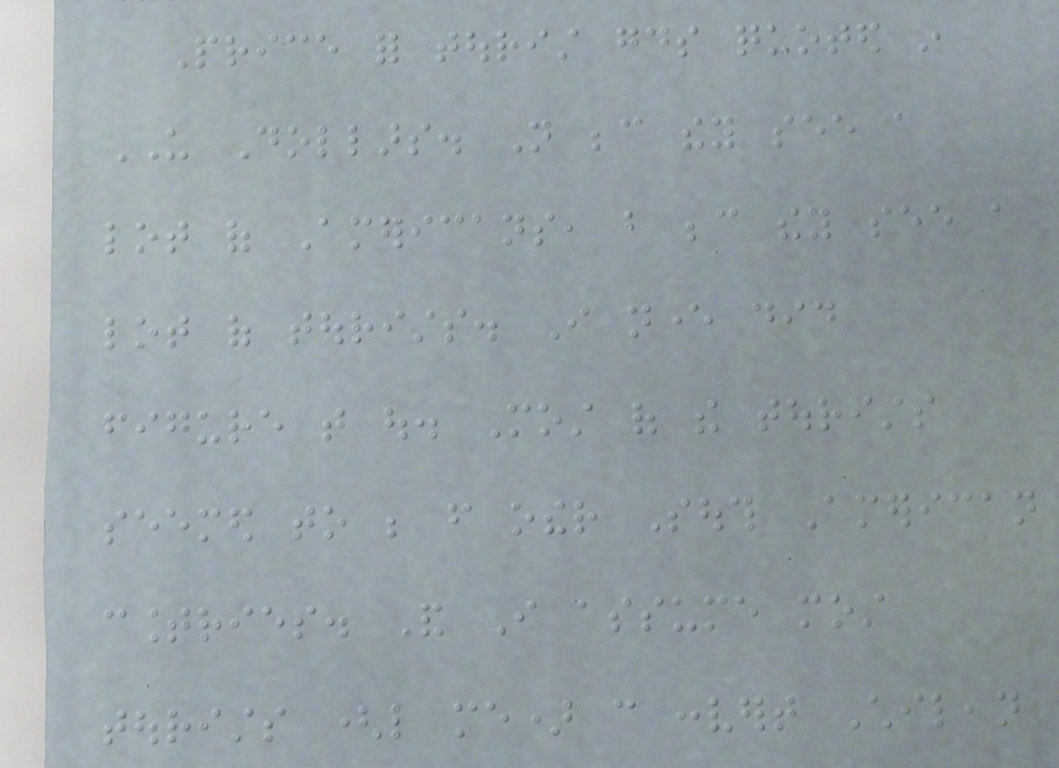Price for tourist goods quoted in
US Dollars. Not because they see a
lot of Americans, but because they see a
lot of tourists. I never did
figure that out. Most of the tourists
seemed to be from other South American
countries. And I assume most
tourists (like me) can convert Chilean
